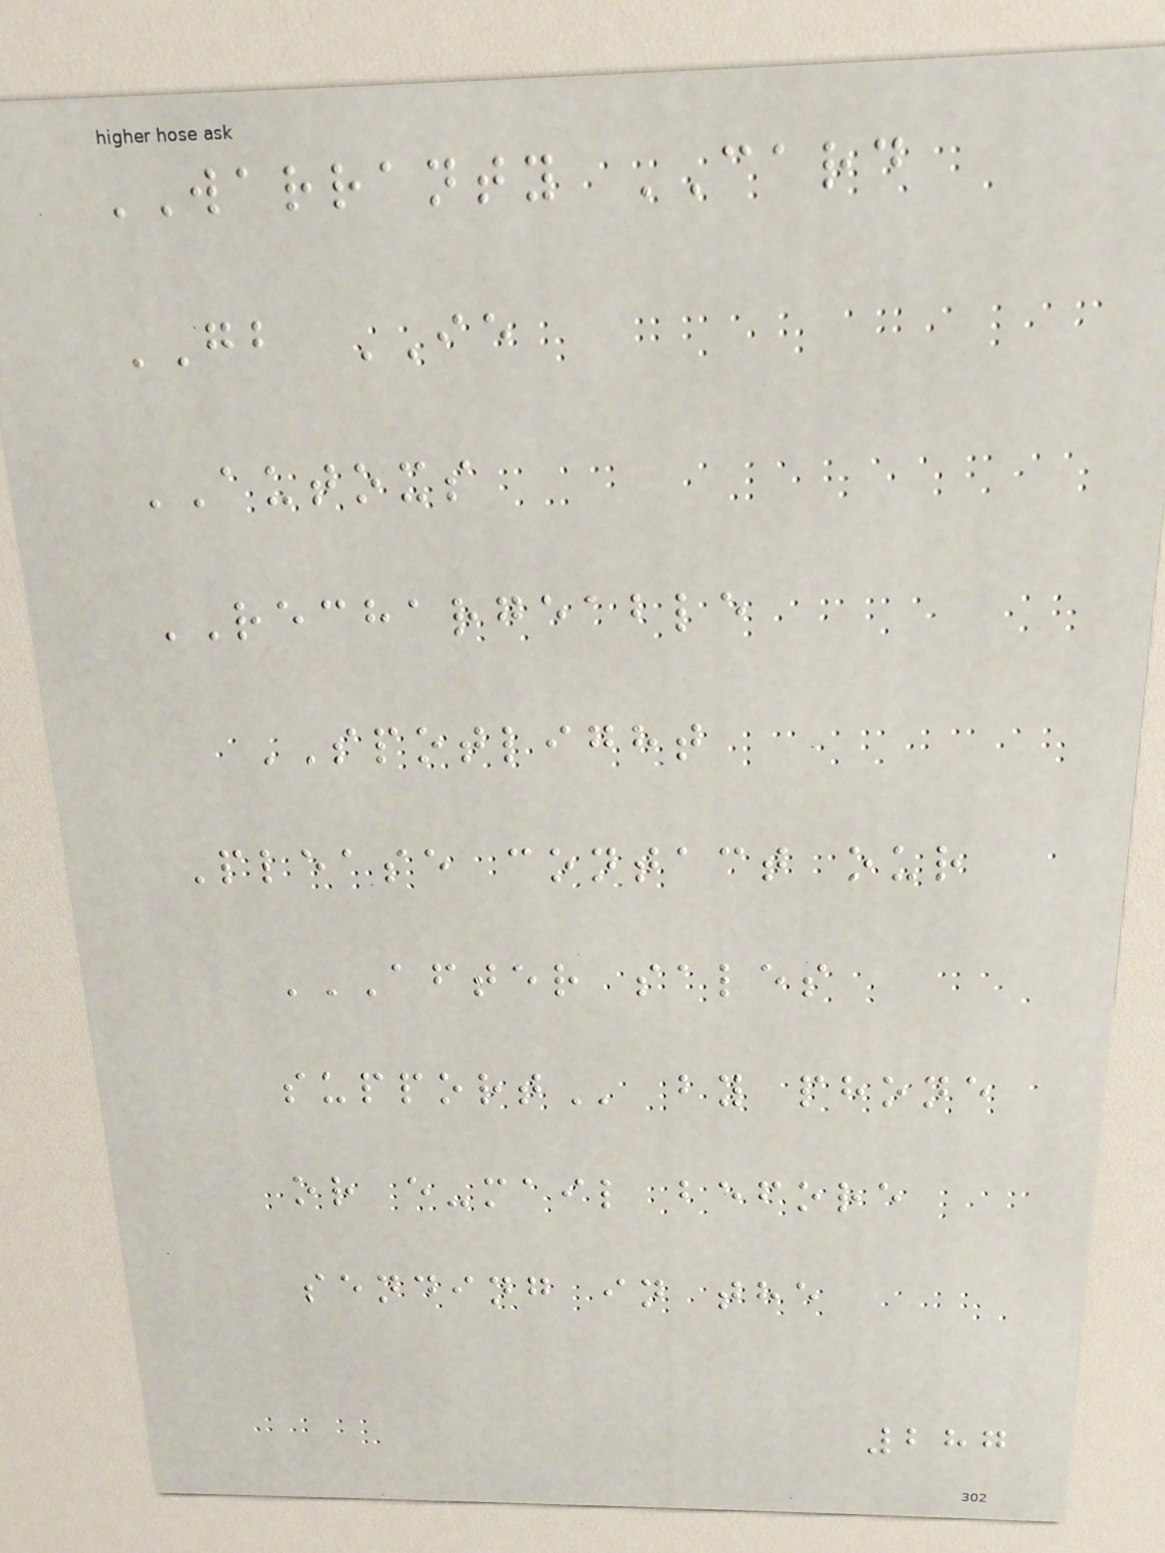WARRANTY CARD
GB IE
AUTOXS
RECHARGEABLE
SPOTLIGHT
Please contact our
AFTER SALES
SUPPORT by phone
or e-mail before
sending in the
287
